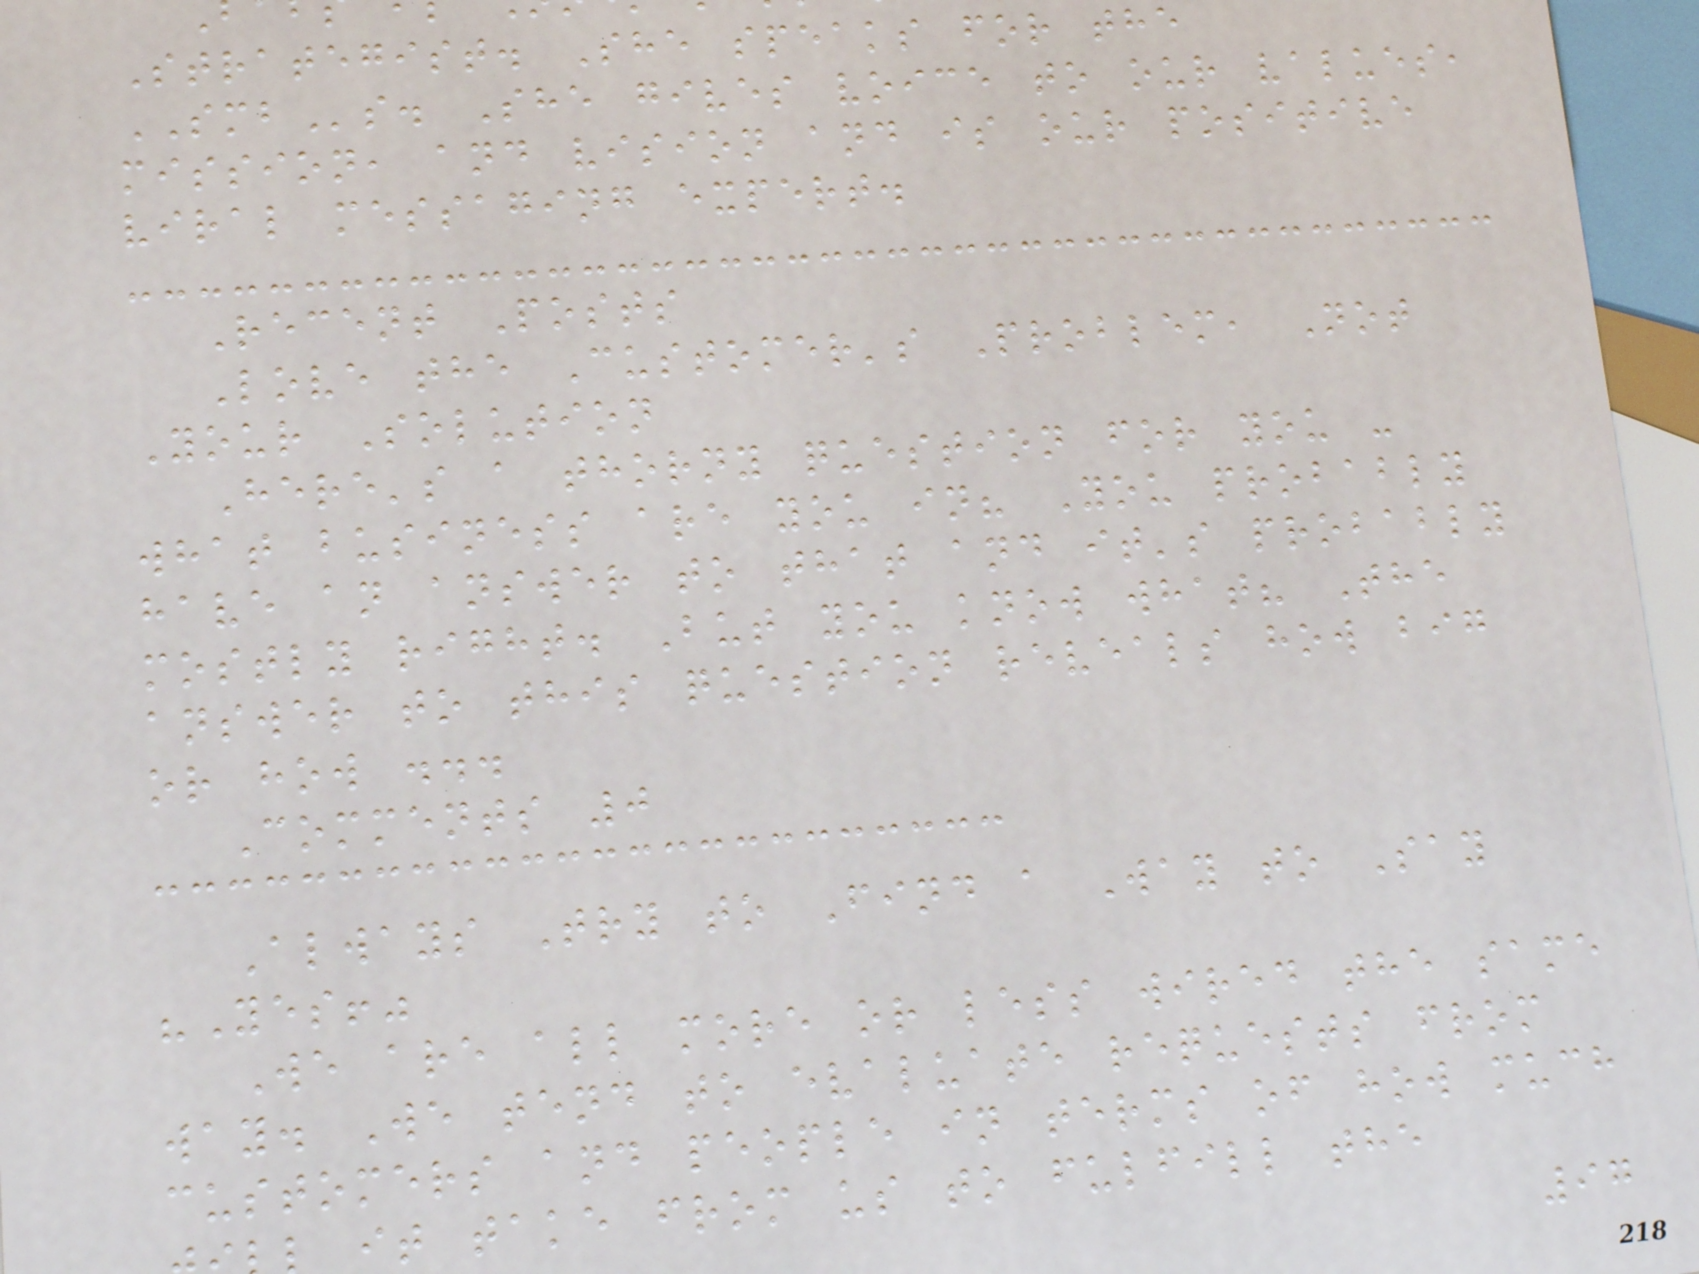Strategist. She speaks for the
SMBs. She gives voice to our values,
mission, and vision and is our positive
viral messaging expert.
Recent Posts
Love the Customer's Problem, Not
Your Solution
Here's a thorny question for you -
what business are you in? You probably
have an answer to that and it's probably
mostly right. But you know what? The
answer to this question reveals how big
or how ...
Comments 0
Always Try to Find a Way to Say
"Yes!"
We are all more or less wired the same
way. We tend to evaluate requests from
customers and people in terms of how much
it take from us to fulfill the
97
